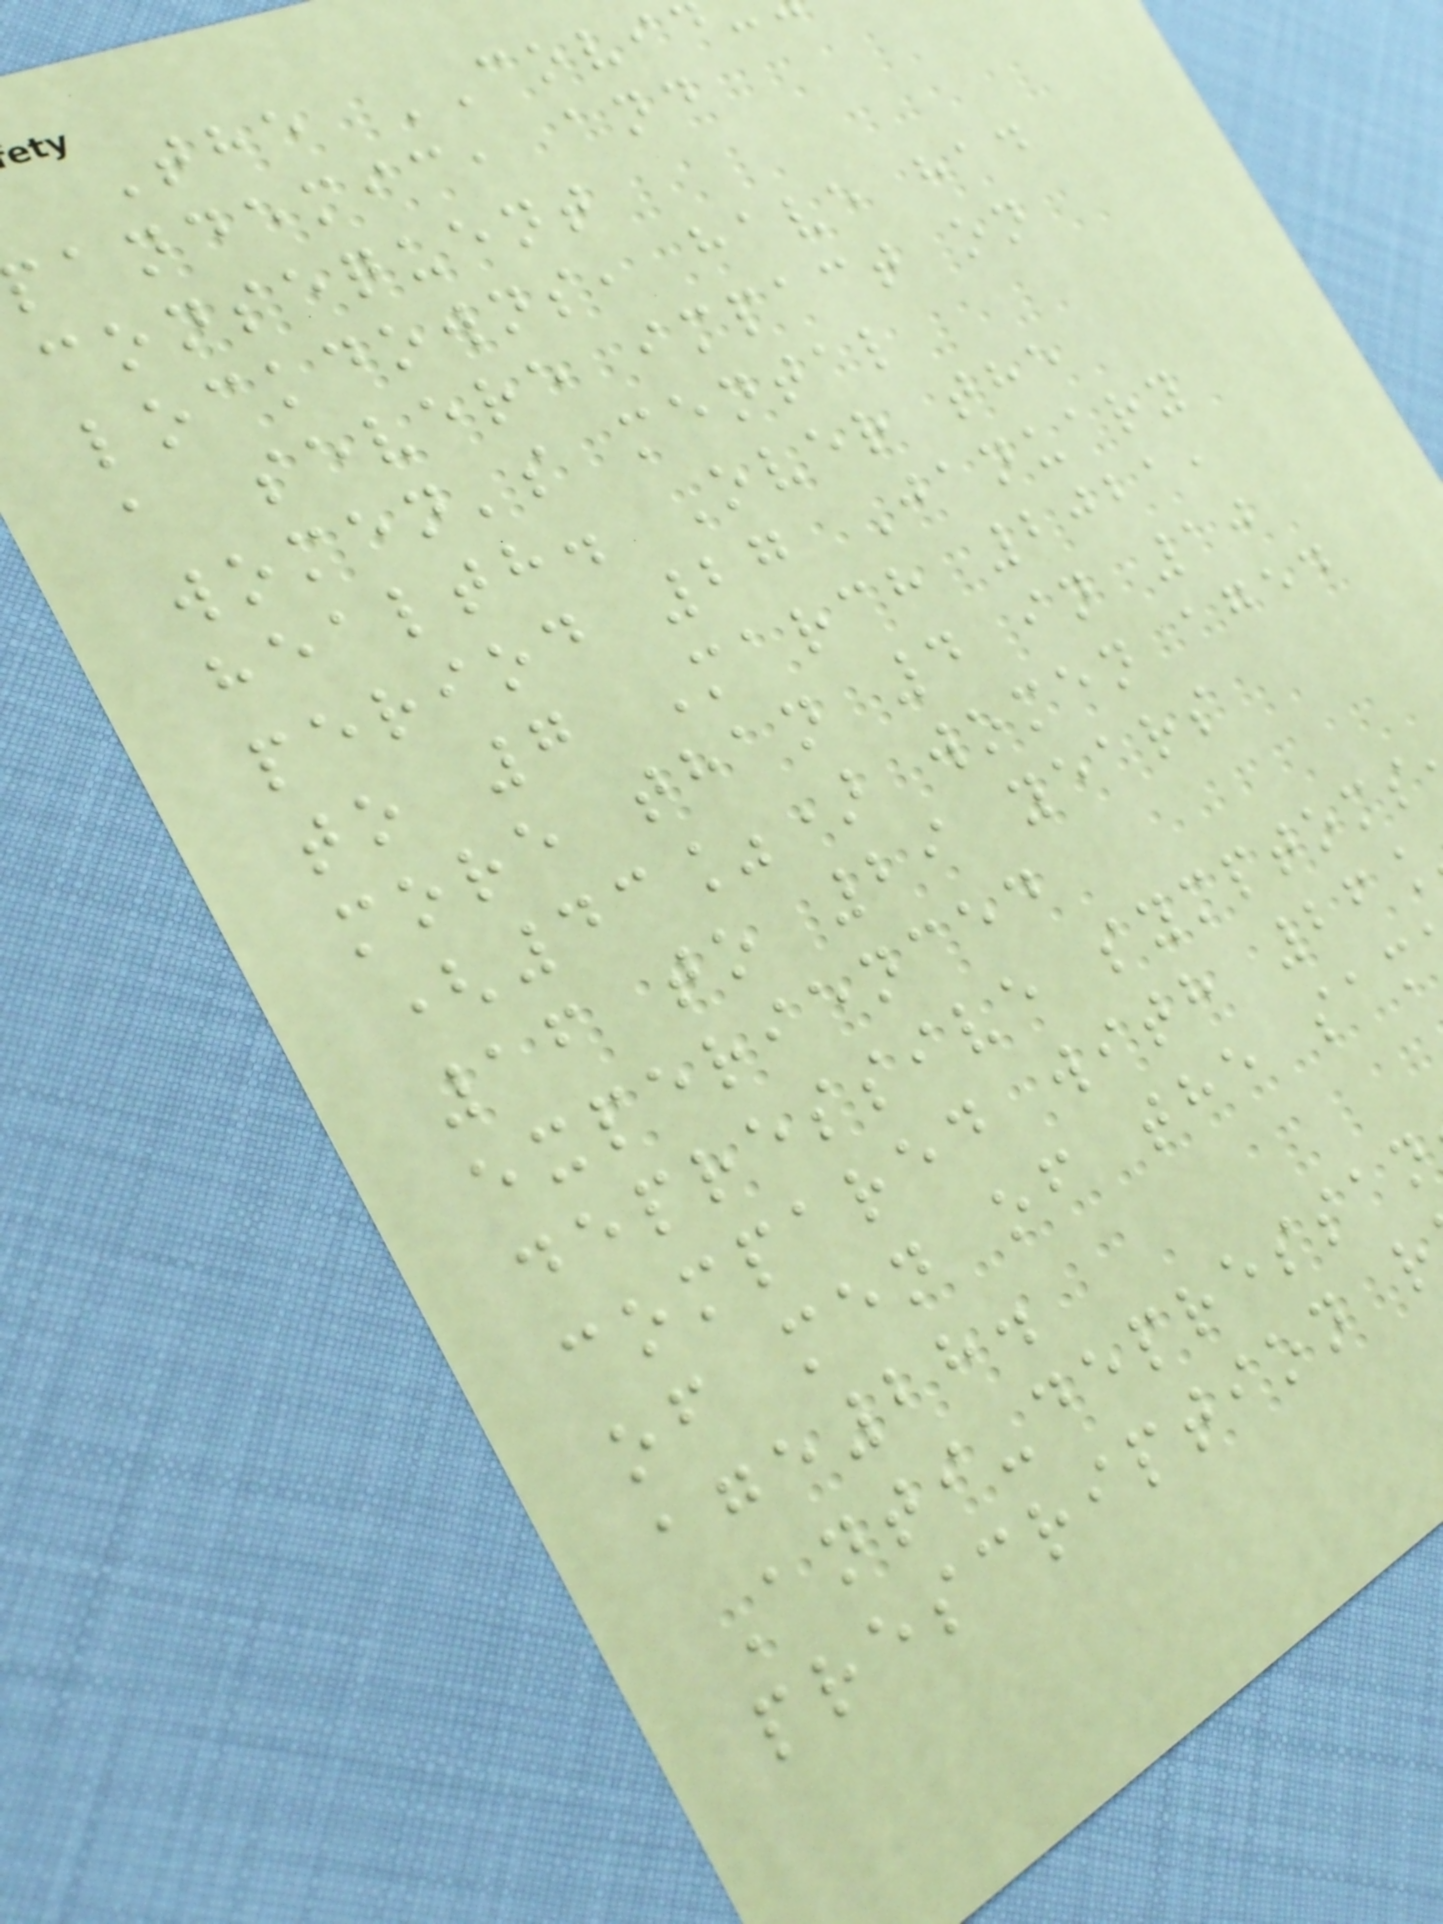The COVI
andemic, and
consequent
lockdowns, have had
a severe impact on
women's mental
health. Over the
period 27 January
to 7 March 2021,
more than 4 in 10
(43%) women aged
16 to 29 years
experienced
depressive symptoms
compared with 26
of men of the sam
age28.
Anti-depressan
prescription r
